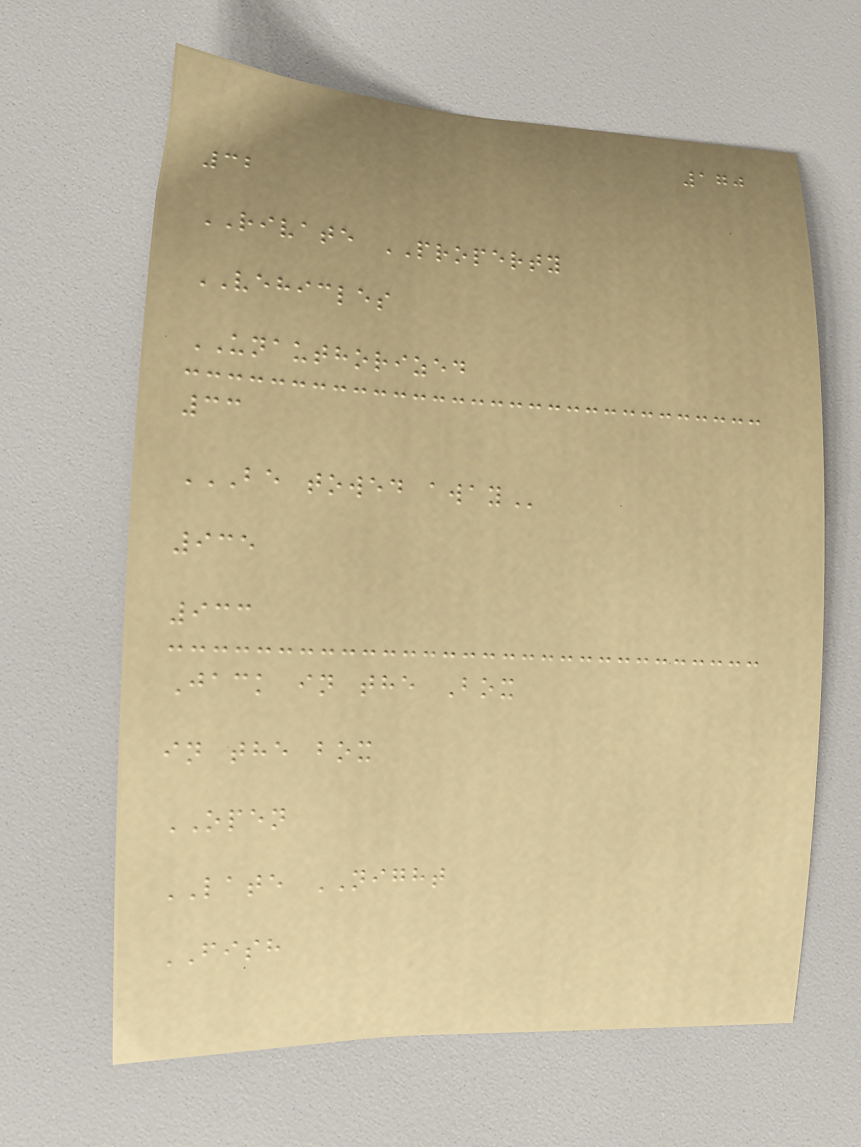170
32
RIVATE PROPERTY
VEHICLES
UNAUTHORIZED
33
BE TOWED AWAY
935
933
Jack in the Box
in the box
OPEN
LATE NIGHT
FISH
